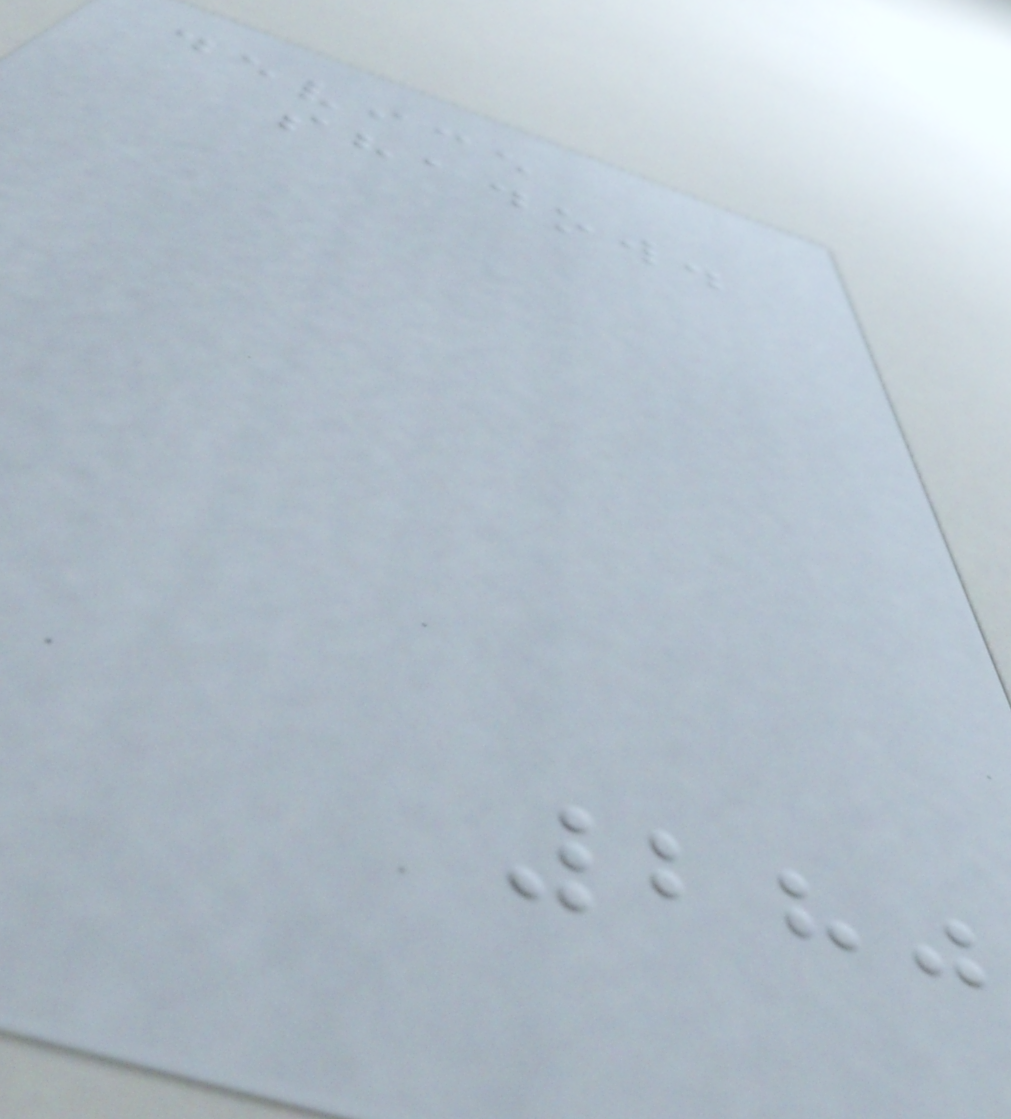device
shadow.
280
